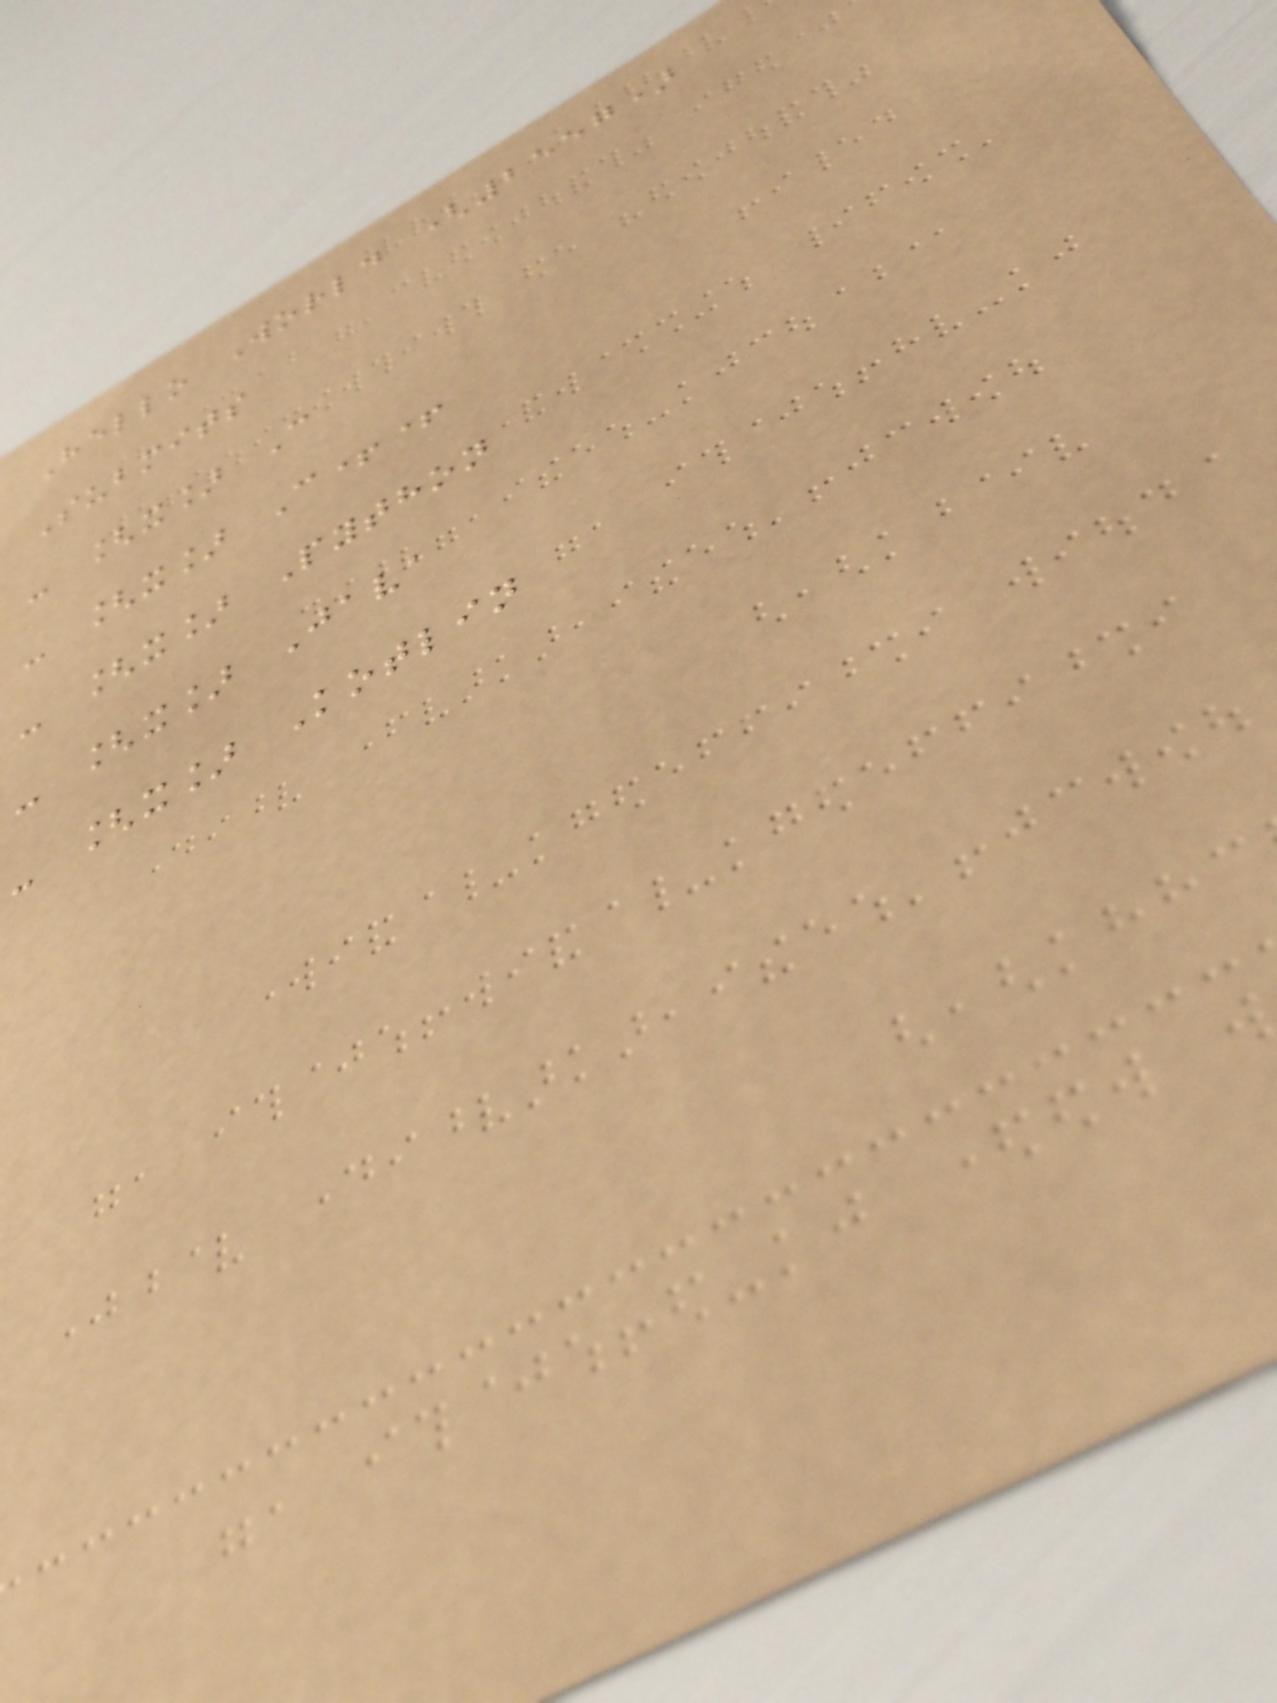Hello World (2557)
Submits
- [x] C
- [x] C++
- [x] Python
- [x] Java
- [x] Kotlin
